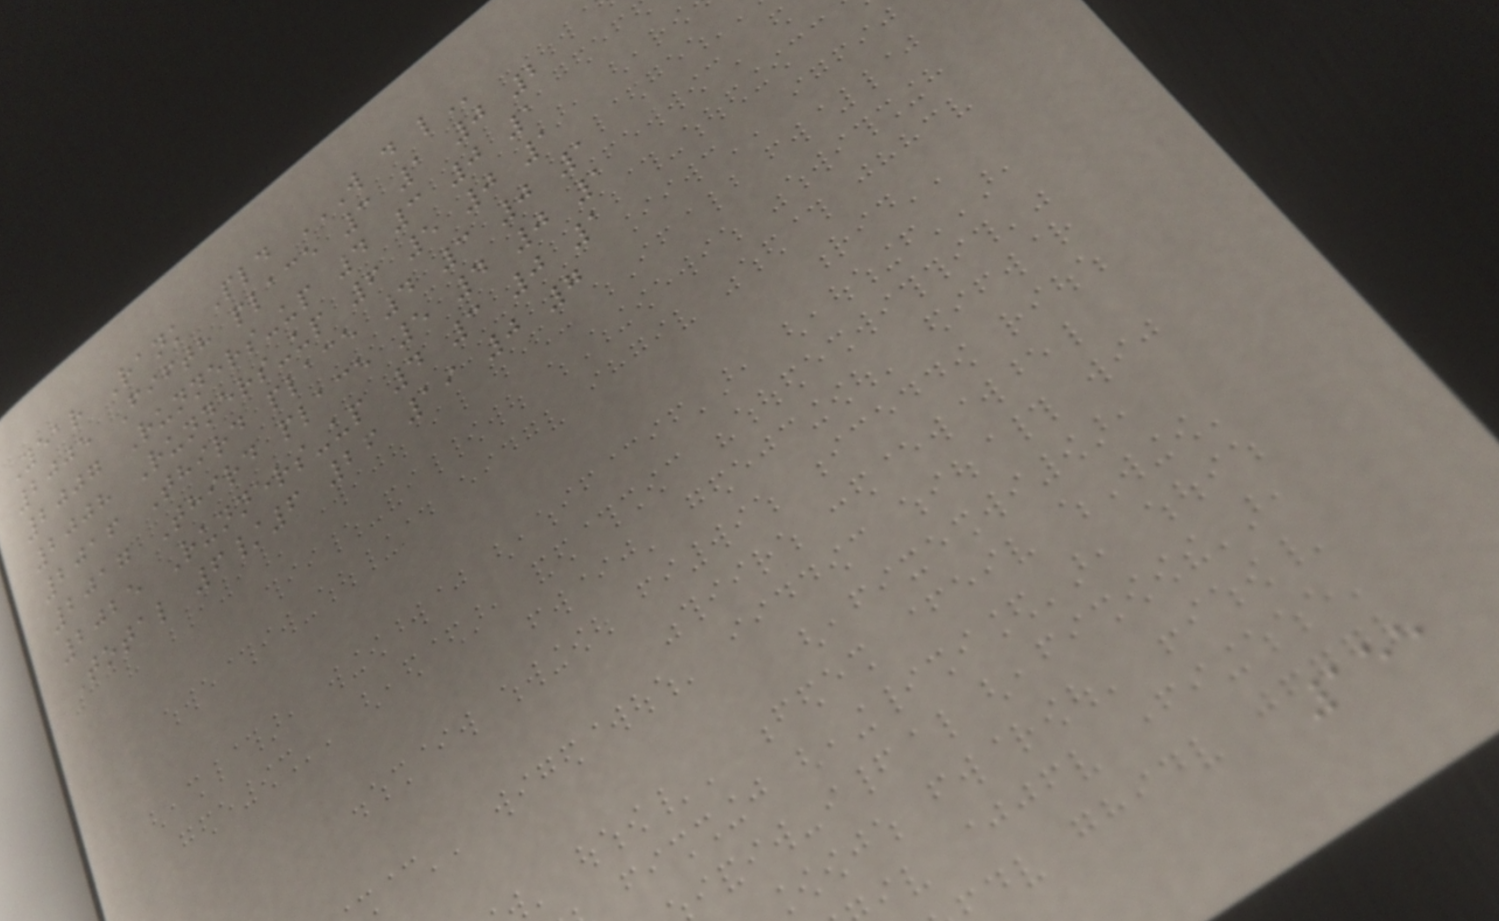Year Rank Pld W D L
2005 Fifth place 3 1 0 2
2007 Runners-up 4 3 0 1
2008 Runners-up 6 5 0 1
2016 Third place 4 3 0 1
2017 Third place 5 4 0 1
2025 Runners-up 4 3 0 1
Total 6/6 26 19 0 7
155
